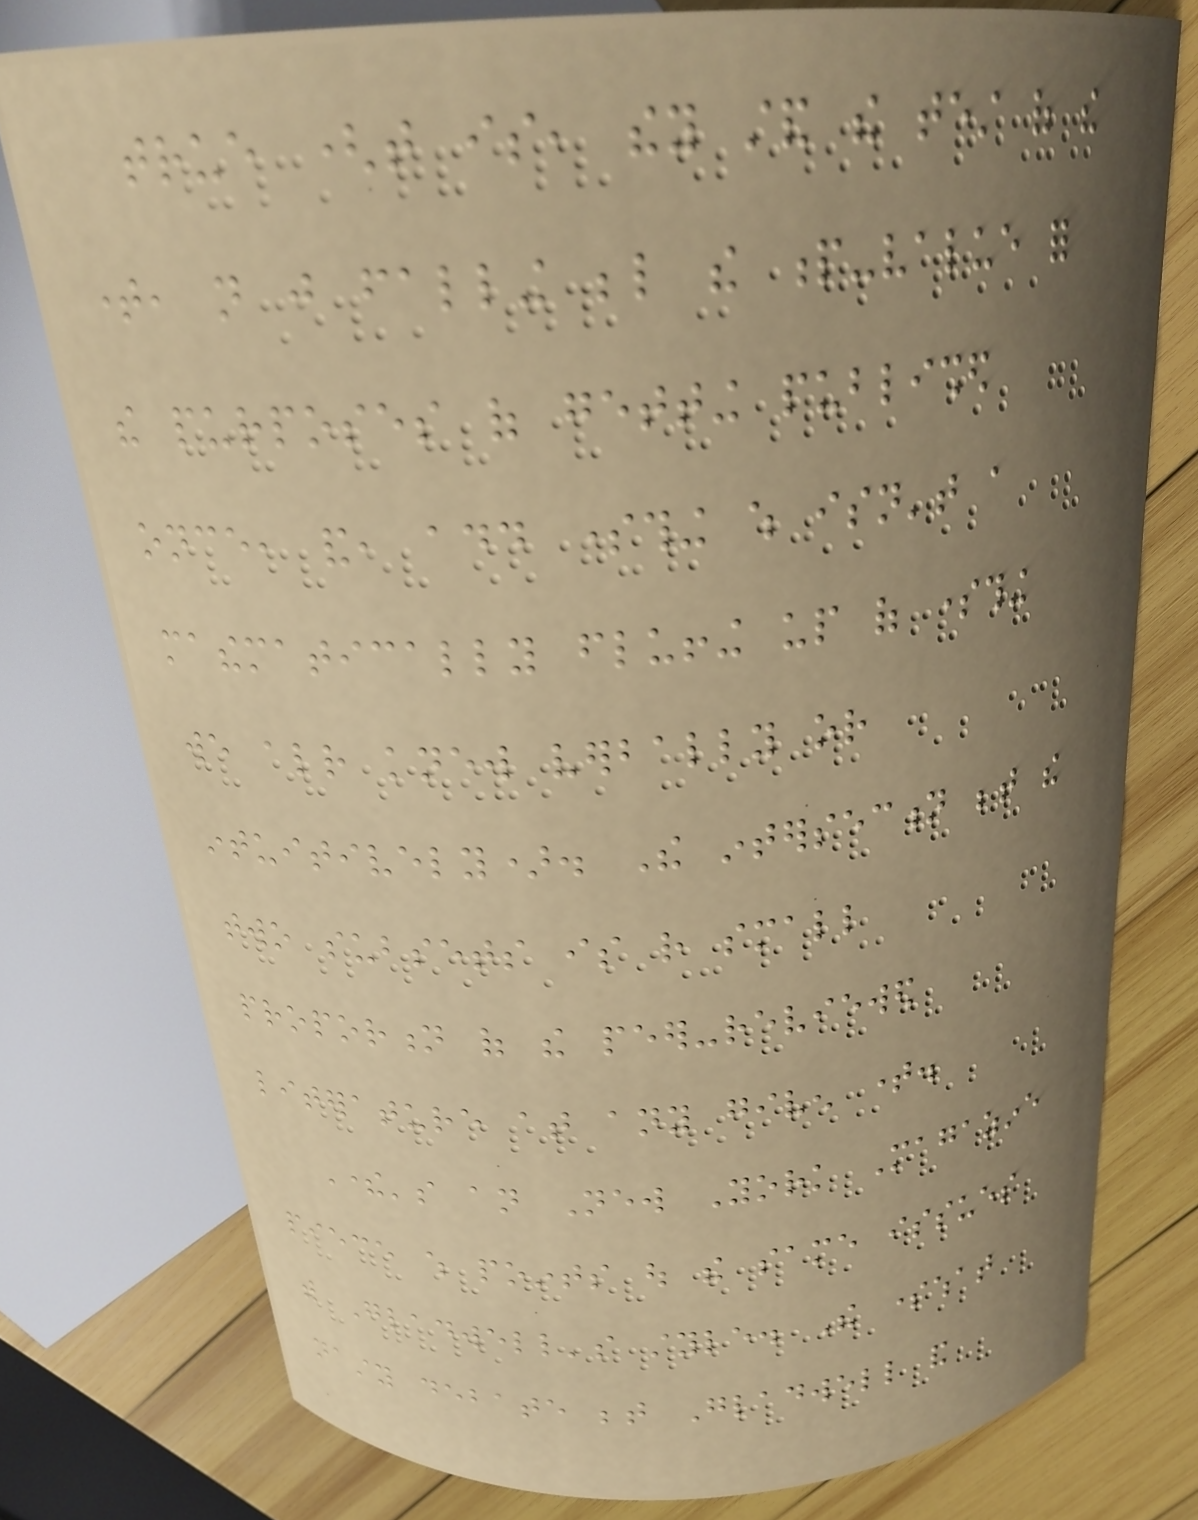true (that is, they stand the test of the
time, not just falling below the p-value for
the purposes of getting published
once, and, add something which isn't a
mathematically fluffing up of something
we already knew verbally or
intuitively). The intersection between the
two subsets is rather small
proportion of the peer-reviewed
literature at any given time.
There's an New York Magazine
piece which points out the same issues
with Gladwell's style. The somewhat
nasty debate between Gladwell and
